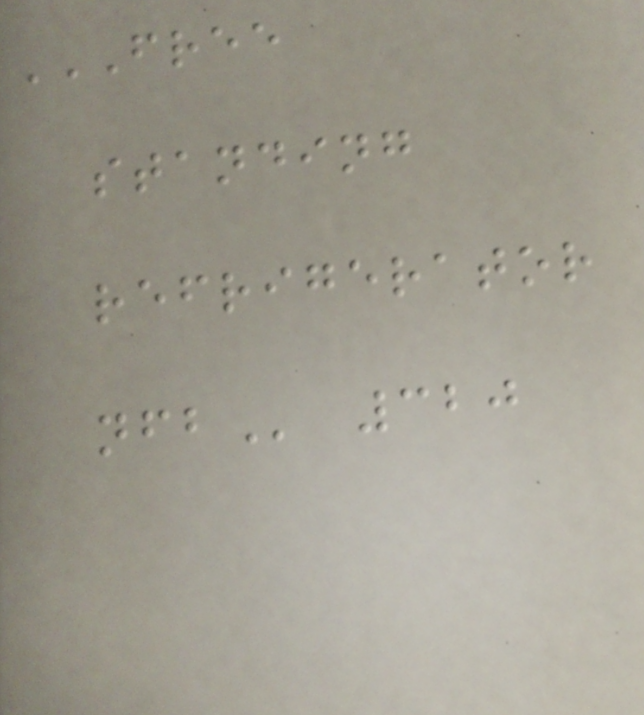FREE
STANDING
REFRIGERATOR
NFB 320
